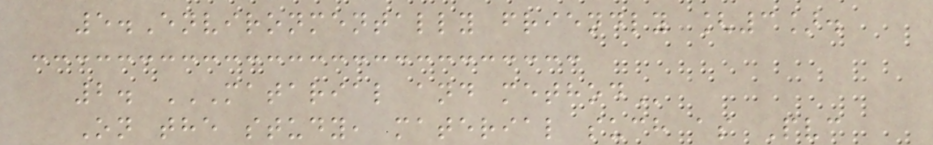5.Environmentally friendly [3].
2. MATARIAL AND METHOD
On the study, material such as Pvc
